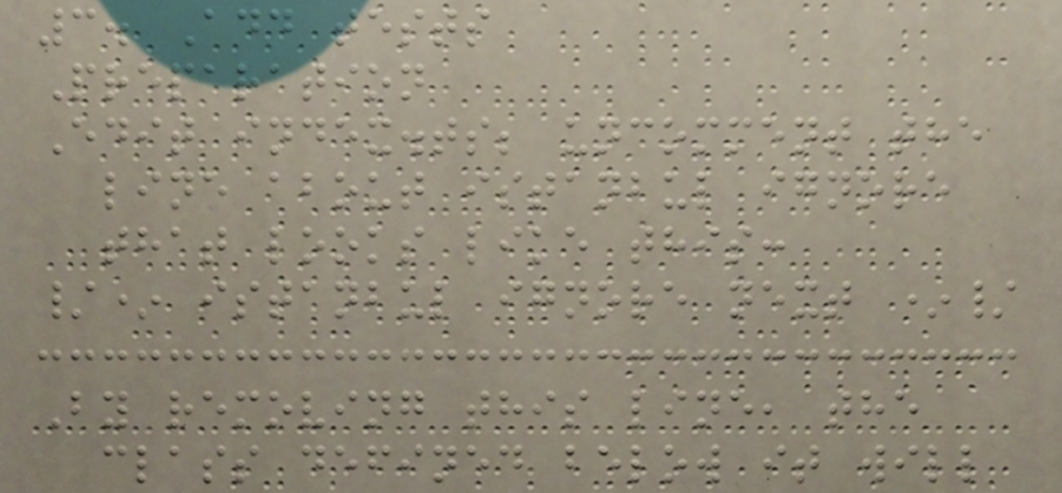3. Add tests
Preparation
Edit index.ts; uncomment the
line about istanbul ignore
that looks like this:
/* istanbul ignore next */
By removing this line, the
class defined below it will
